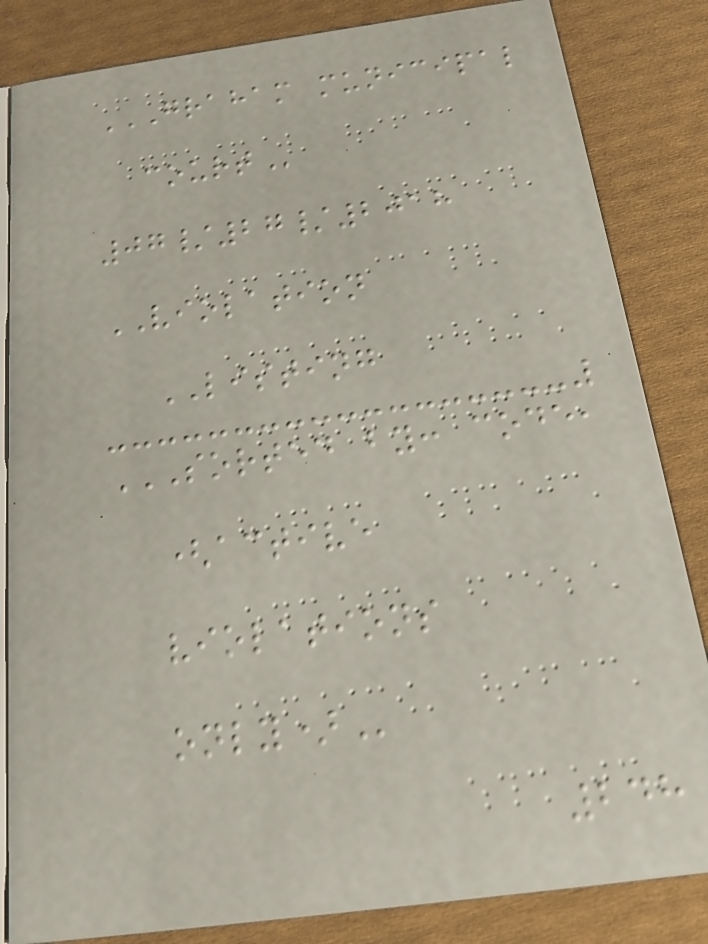GRAHAM MUNICIPAL
COURT
07/27/2018
VIOLATION
LISTING
SORTED BY: CODE,
(ACTIVE
VIOLATIONS
ONLY)
248
